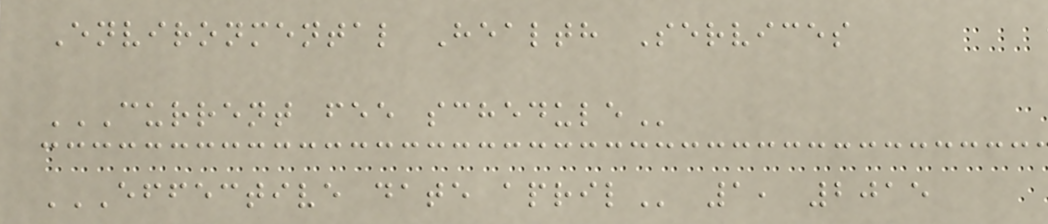Environmental Health Services
CURRENT FEE SCHEDULE
EFFECTIVE DATE APRIL 1, 2015
